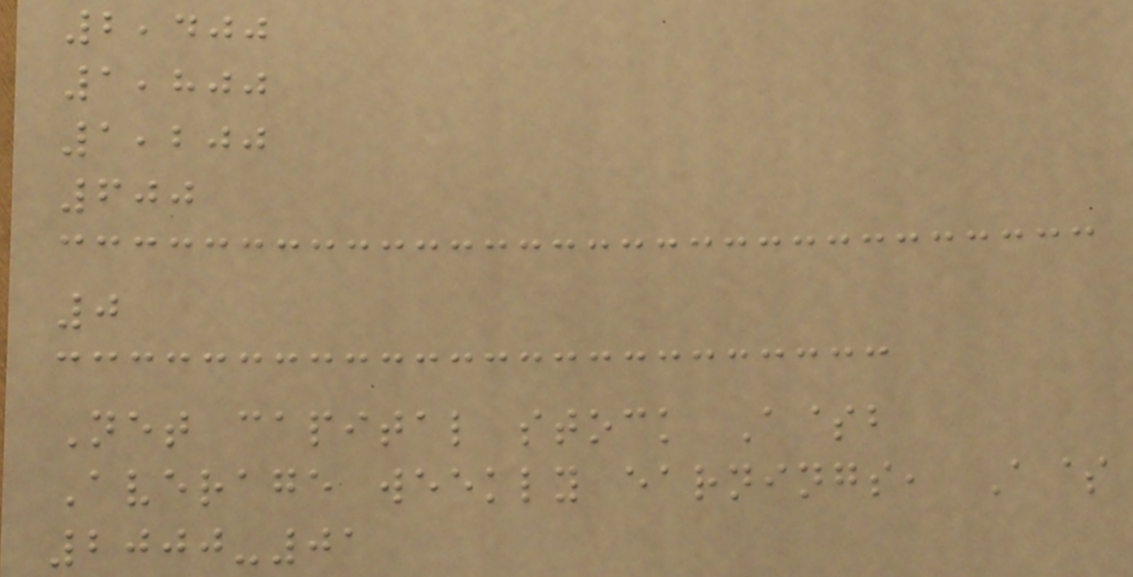2,400
1,800
1,200
600
0
Net capital stock A$b
Average weekly earnings, A$
2000-01
